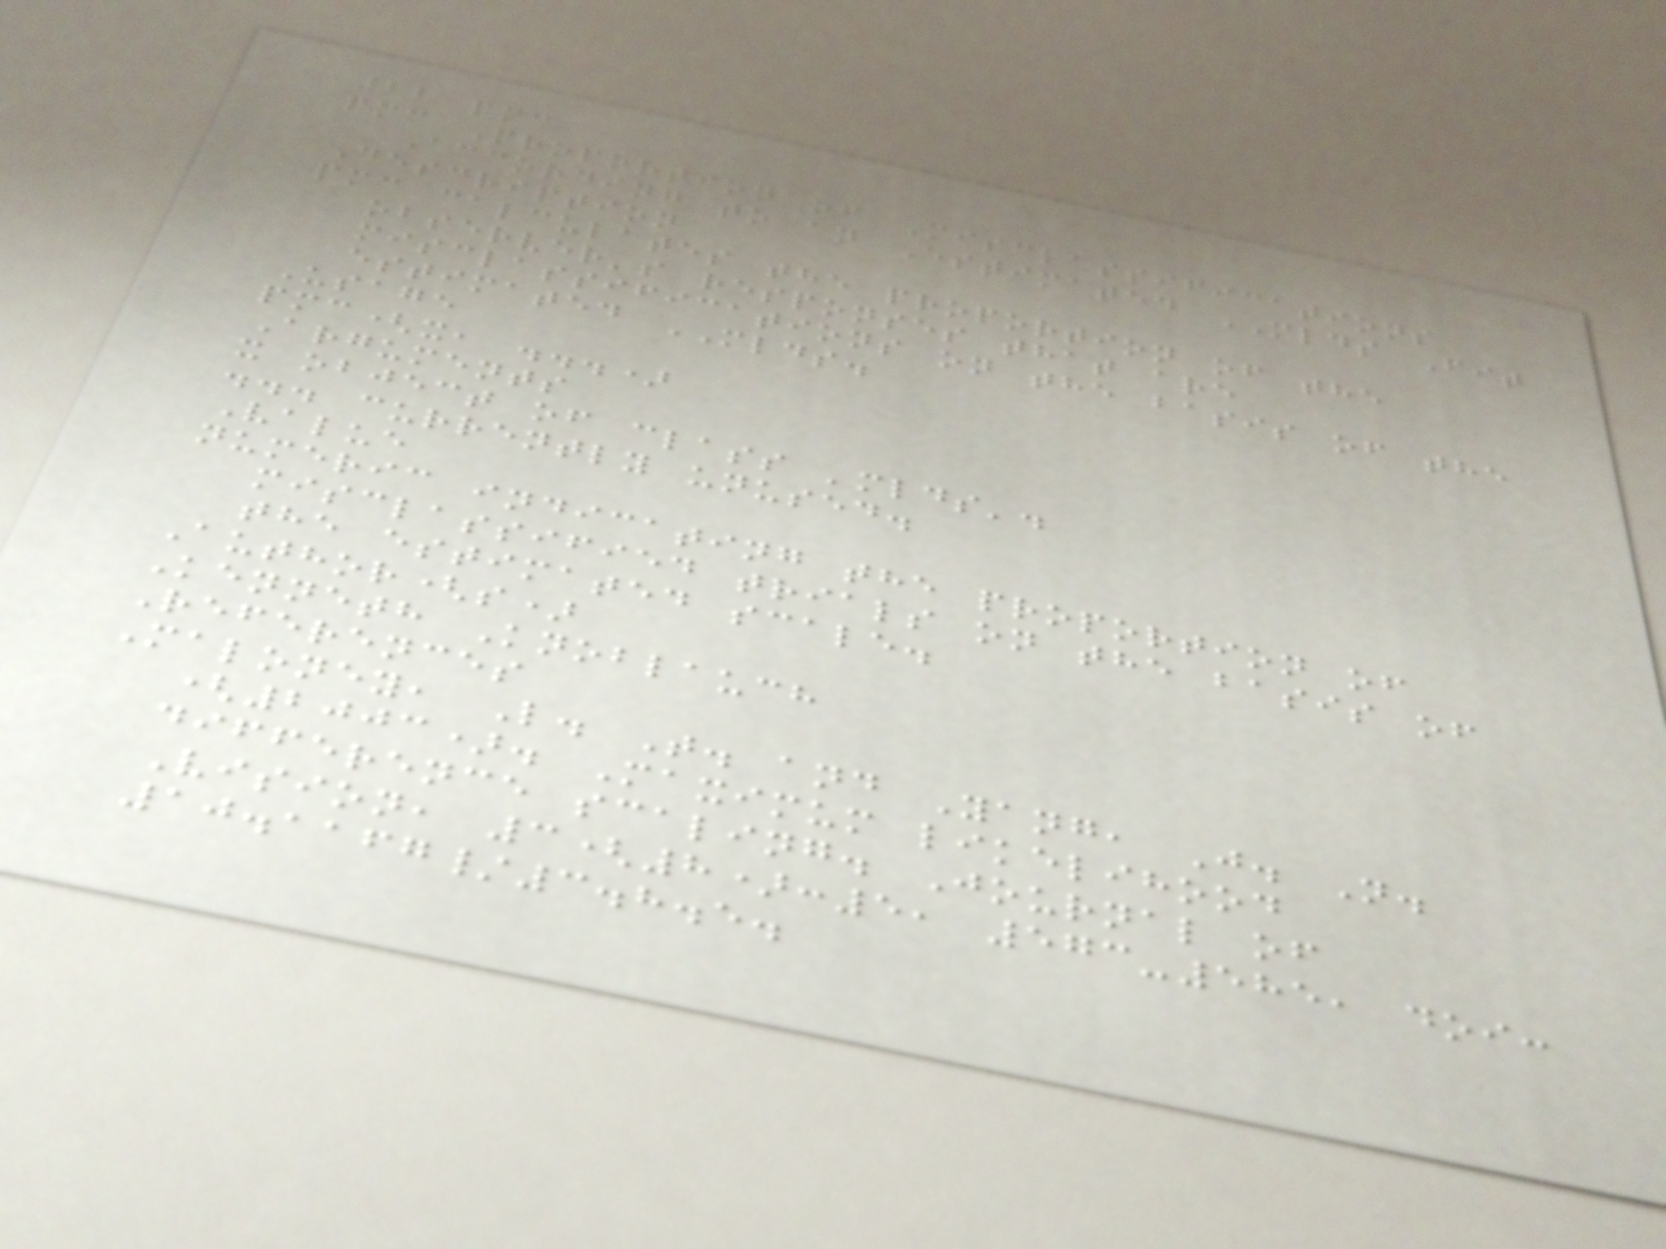22 pmc
pmc Proportion of Misclassifications
According to an Estimated MLDS Fit
Description
pmc calculates the proportion of the
observer's responses that are
misclassifications on the basis of the
estimated MLDS.
Usage
pmc(x, ...)
Arguments
x object of class 'mlds'.
... currently unused.
Value
numeric indicating the proportion of
misclassified trials on the basis of
the estimated scale.
Author(s)
Kenneth Knoblauch
References
Maloney, L. T. and Yang, J. N.
(2003). Maximum likelihood
difference scaling. Journal of
Vision, 3(8):5, 573-585, doi:
10.1167/3.8.5.
